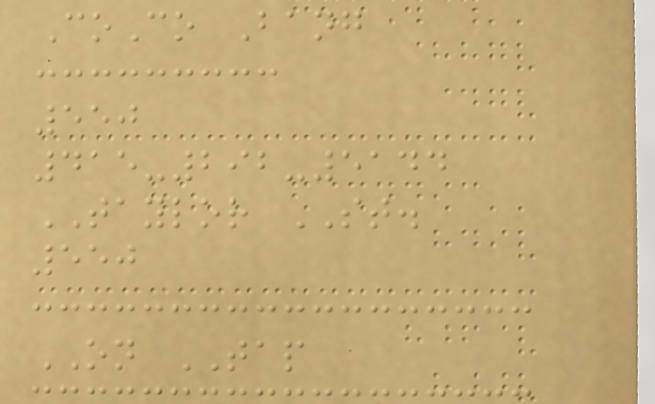CoCo Bang
550
415-292-5144
TAYLOR ST.
550
ON TAP
